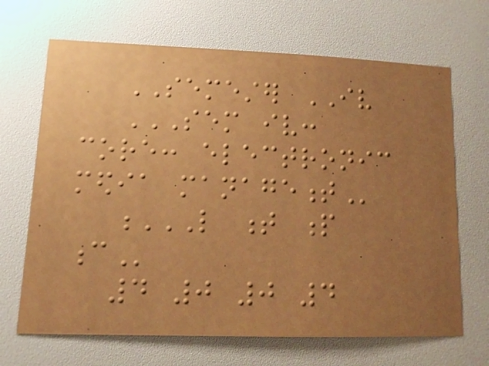SEMESTER IV
SEM IV:
CORE: ELECTRONIC
MEDIA MANAGEMENT
L T P
C
4 0 0 4
